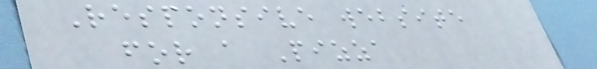Responsive website
for a Pizza
